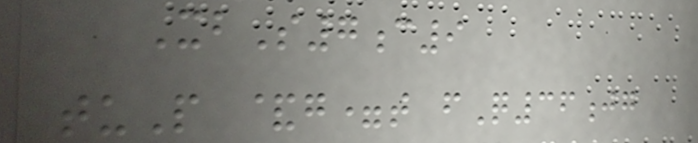XbS7c9
tuP &g=t fQ36jg
